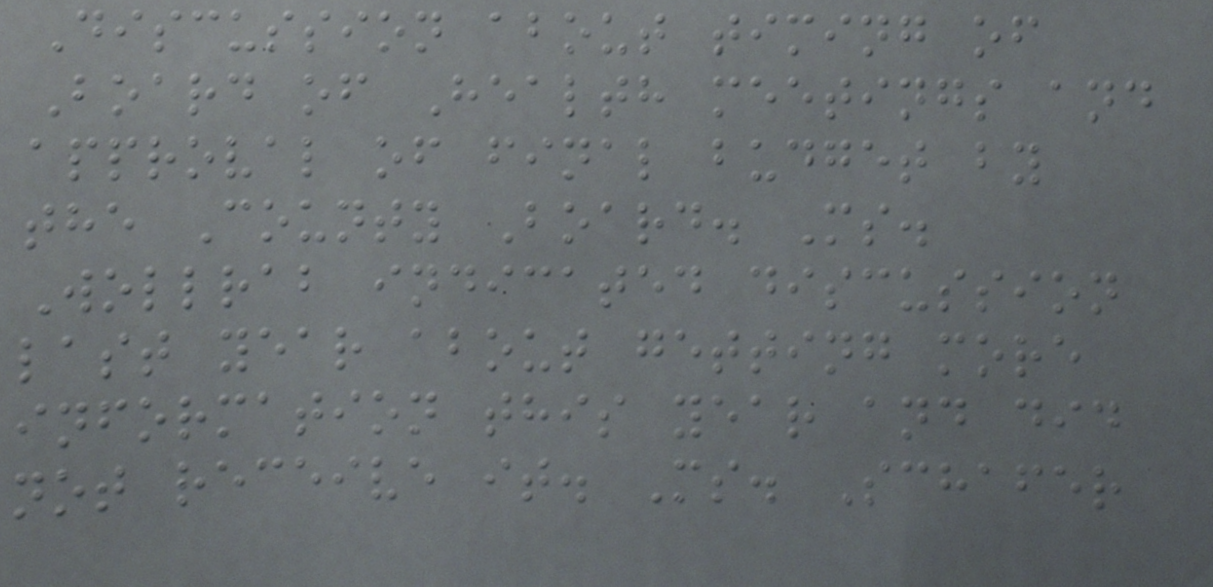Discussion about timing of
Board of Health meetings and
approval of final budget by
the County Board. Ms.
Wollrab indicated discussion
last year about getting more
information this year and did
not receive it. Ms. Schafer
